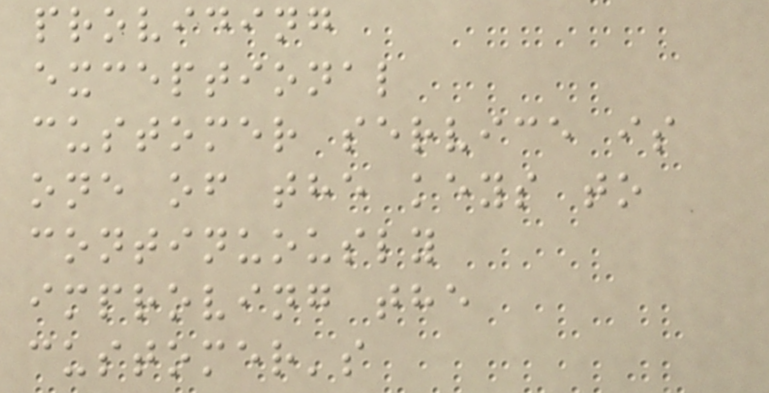providing
exceptional
customer service is
one of the keys to
continuously
improving the
customer's
